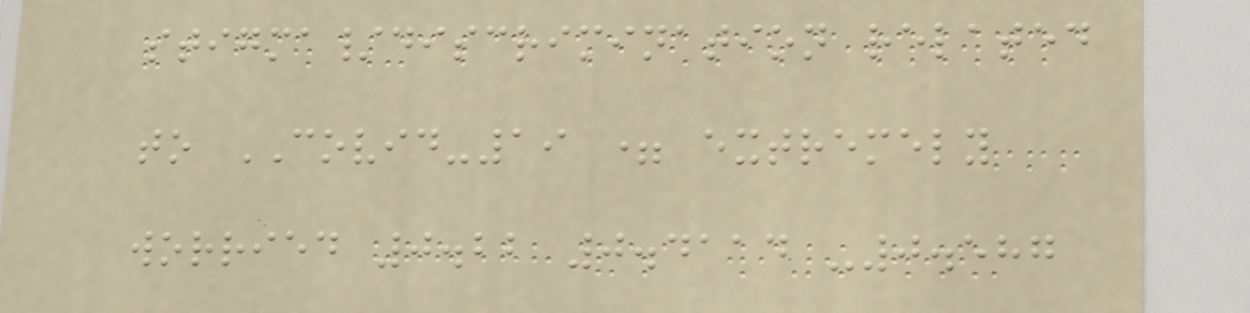stigma/discrimination related
to COVID-19 = extremely
worried 0.22 0.4114 -0.587
